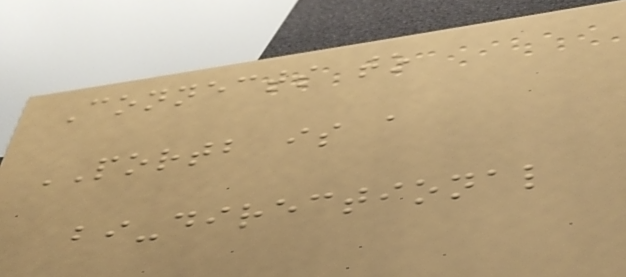Connects to
PORTB is a
bi-directional
